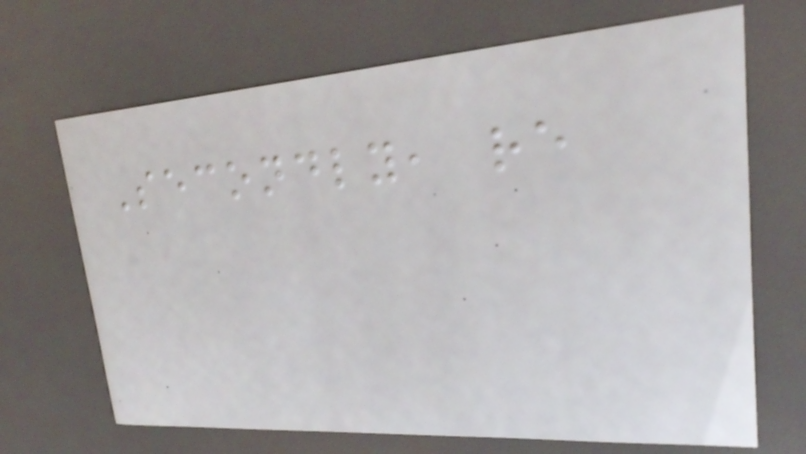Secondly, re
